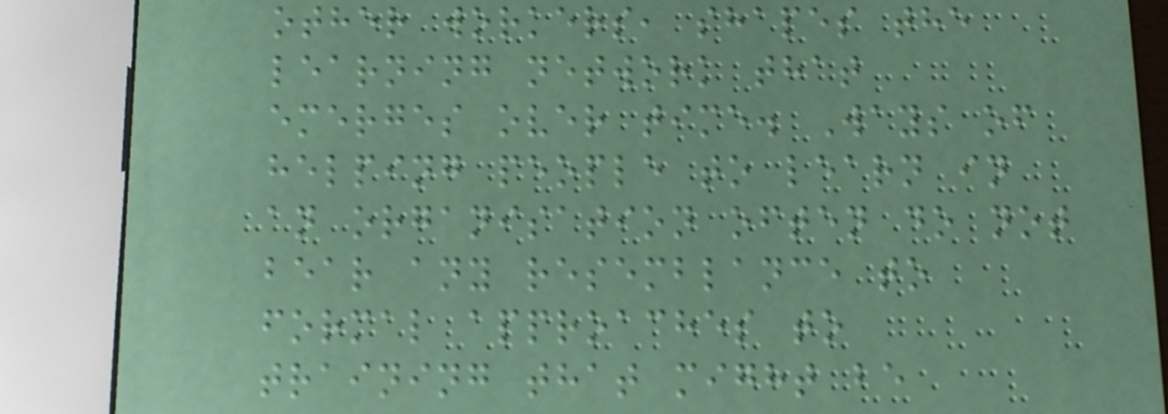other workers, shapes the
learning network that
emerges over time. Ways of
helping people to learn in
an organisation often do not
bear any resemblance to
formal approaches to
training that might be
